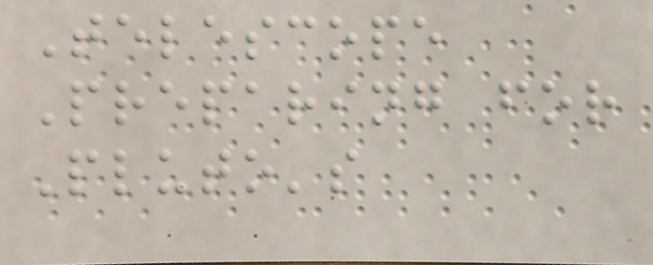Telescope
Preparing for
Pluto's
